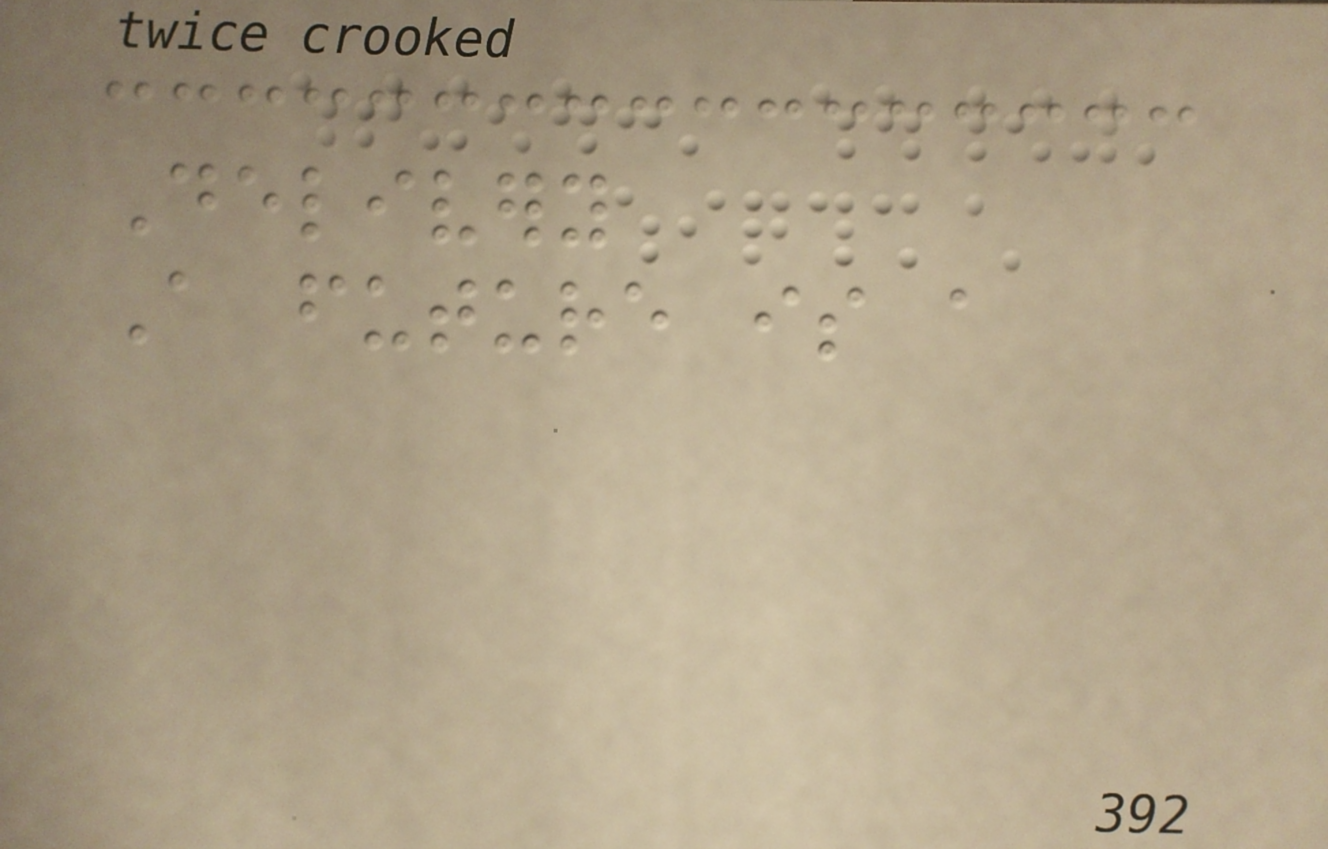Delivery
A future is a
